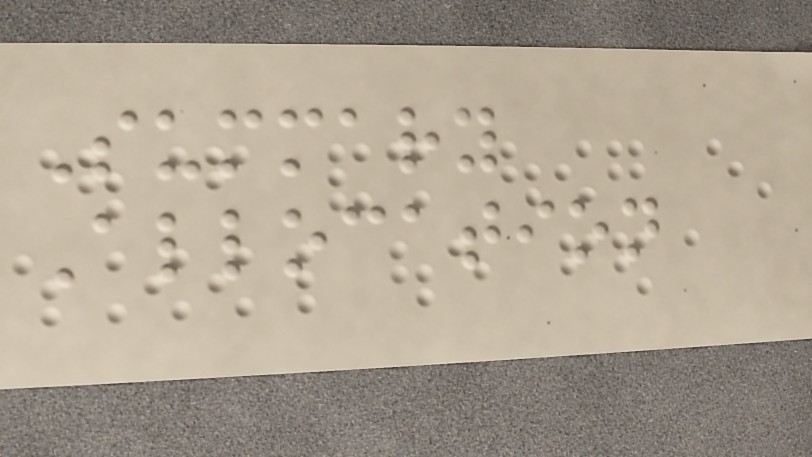Summary
Allocation
